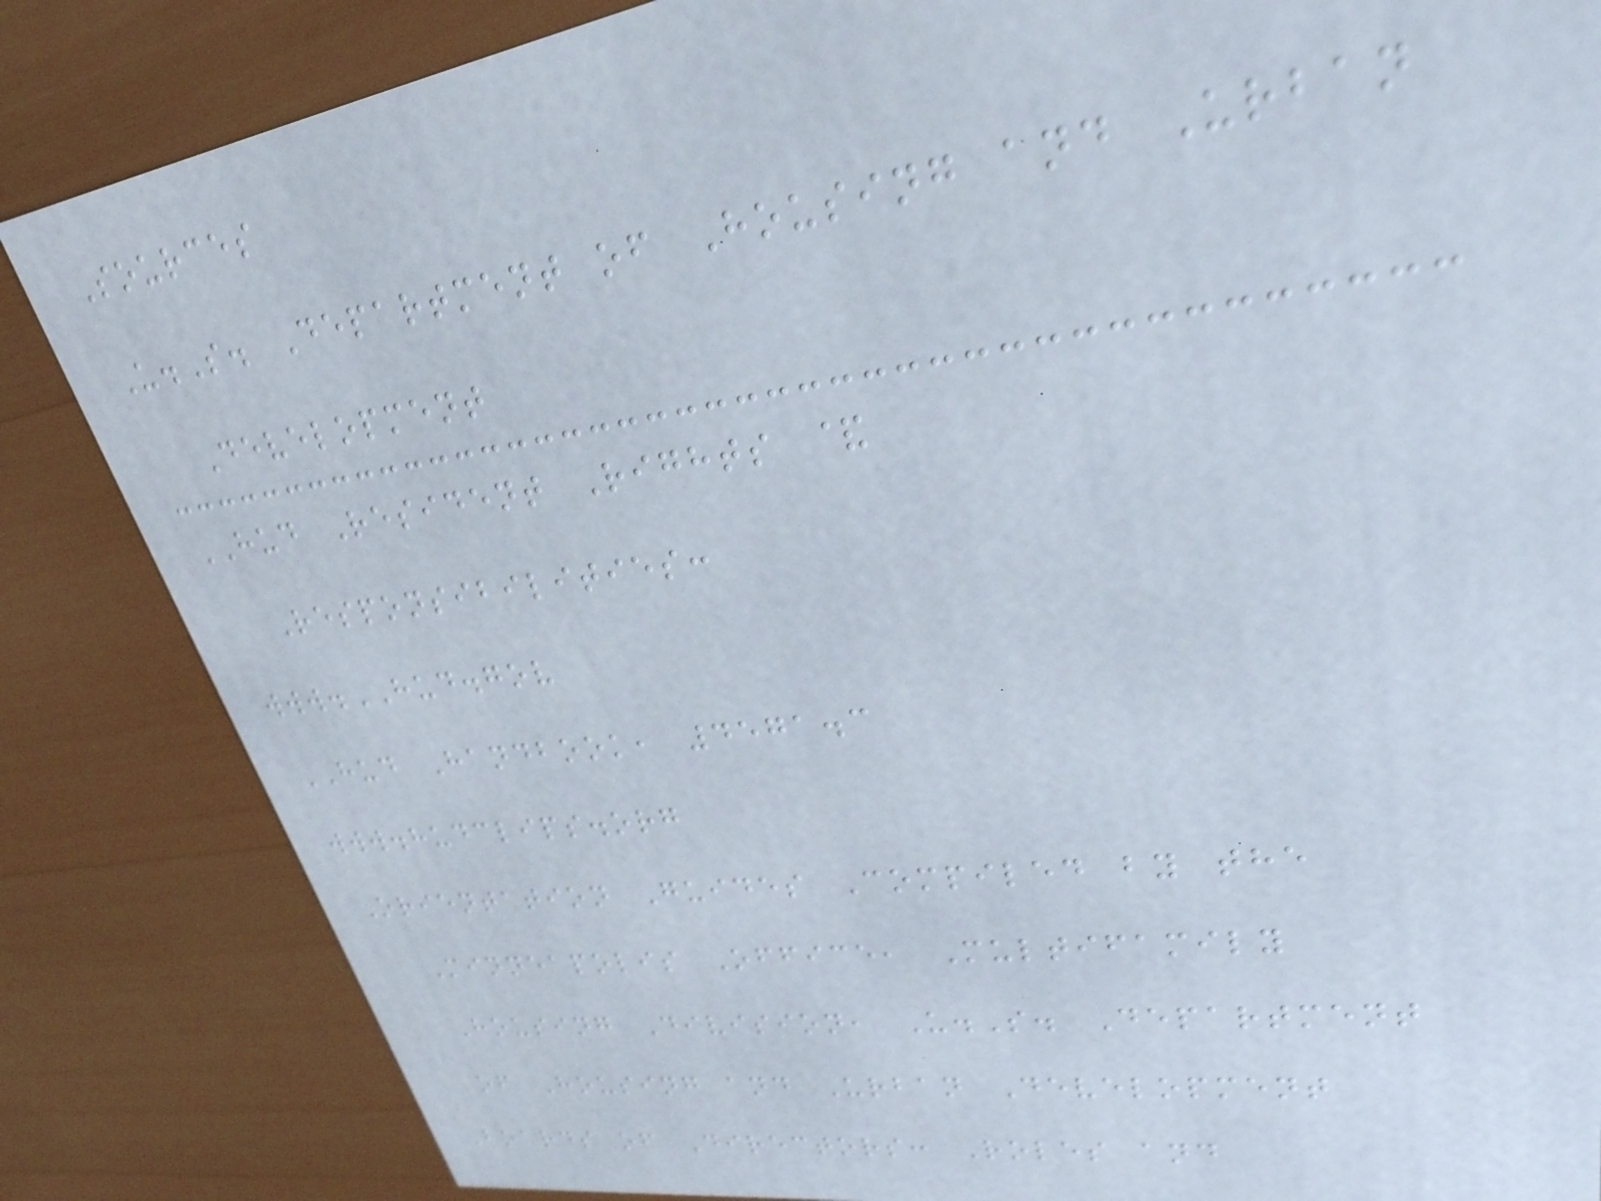Sources
U.S. Department of Housing and Urban
Development
HUD Resident Rights &
Responsibilities:
www.HUD.gov
HUD Handbook, 4571.3
www.hudclips.org
Orientation Guides Compiled by the
Minneapolis Office, Multifamily
Housing Division, U.S. Department
of Housing and Urban Development
Boards of Directors: Roles and
